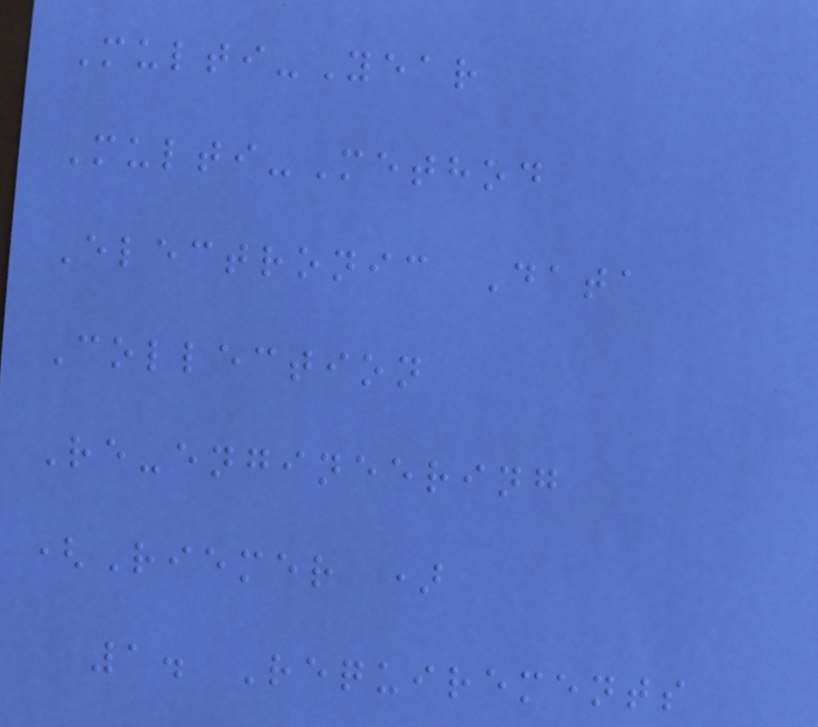Multi-Year
Multi-Method
Electronic Data
Collection
Re-engineering
(Riemer )
1. Requirements
